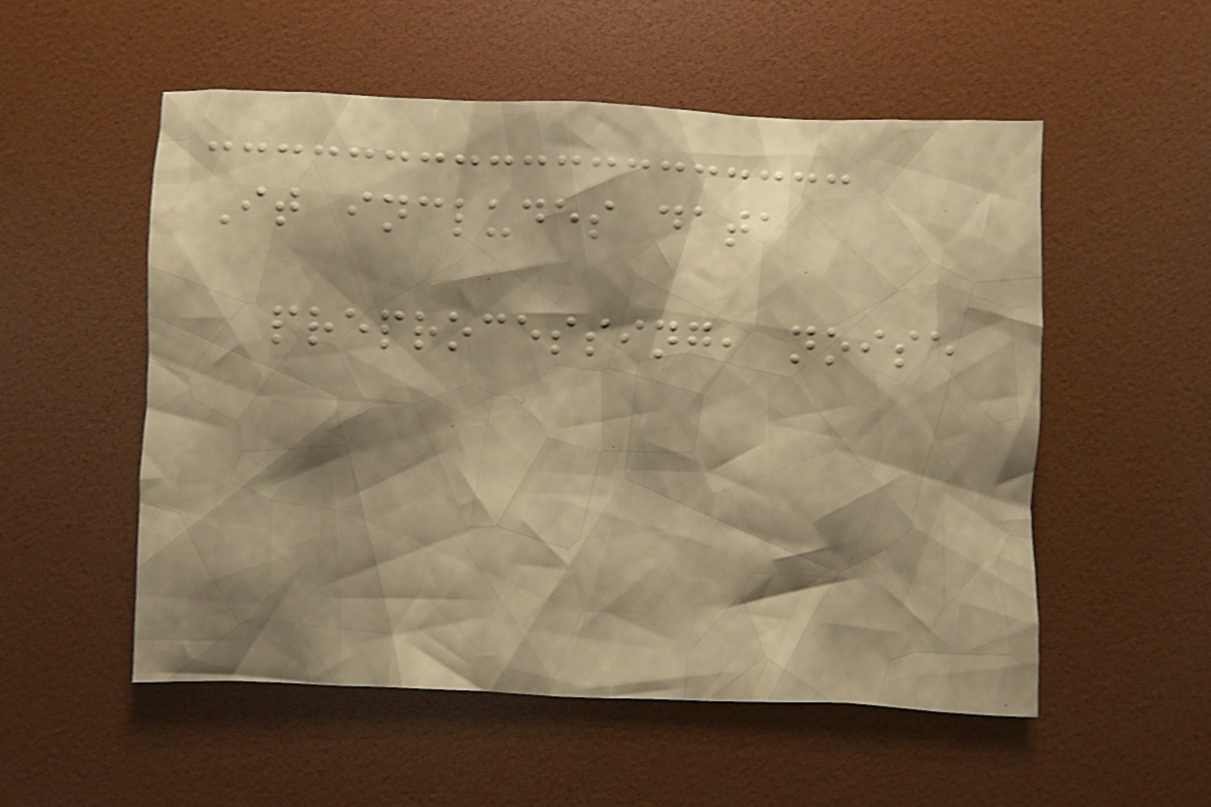It includes data
preprocessing, noise
